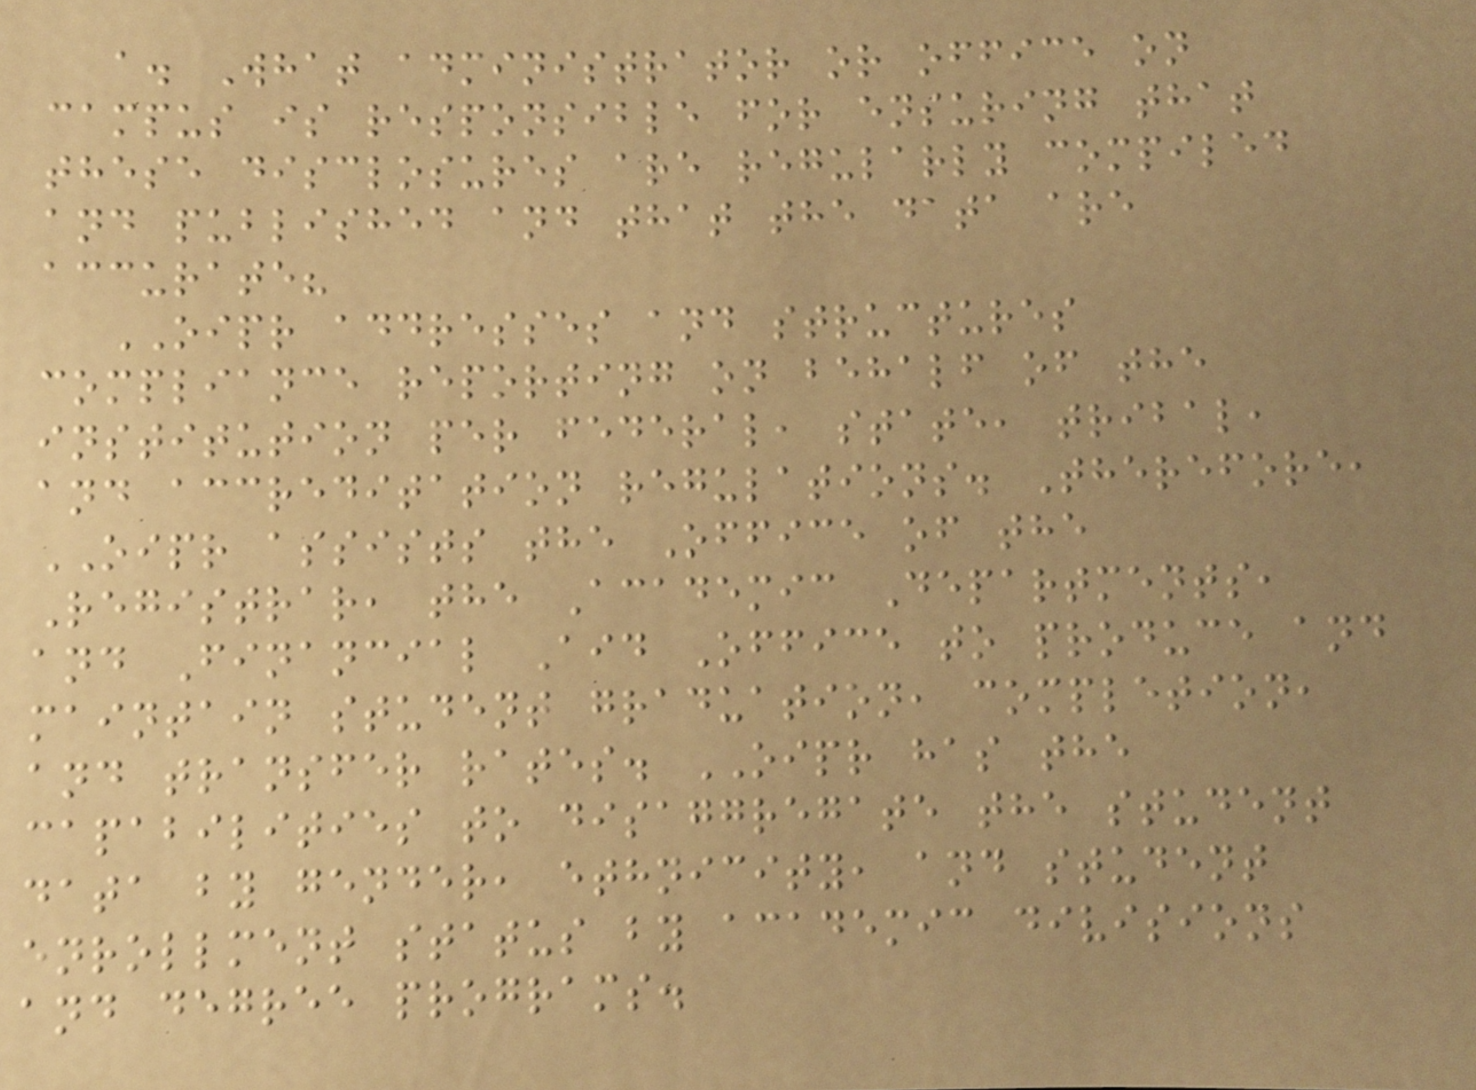a. What administrator or office on
campus is responsible for ensuring that
these disclosures are regularly compiled
and published and that the data are
accurate?
OIPR addresses and structures
compliance reporting on behalf of the
institution per federal, state, tribal,
and accreditation regulations. Therefore,
OIPR assists the Office of the
Registrar, the Academic Departments,
and Financial Aid Office to produce and
maintain student graduation, completion,
and transfer rates. OIPR has the
capabilities to disaggregate the student
data by gender, ethnicity, and student
enrollment status by academic divisions
and degree programs.
